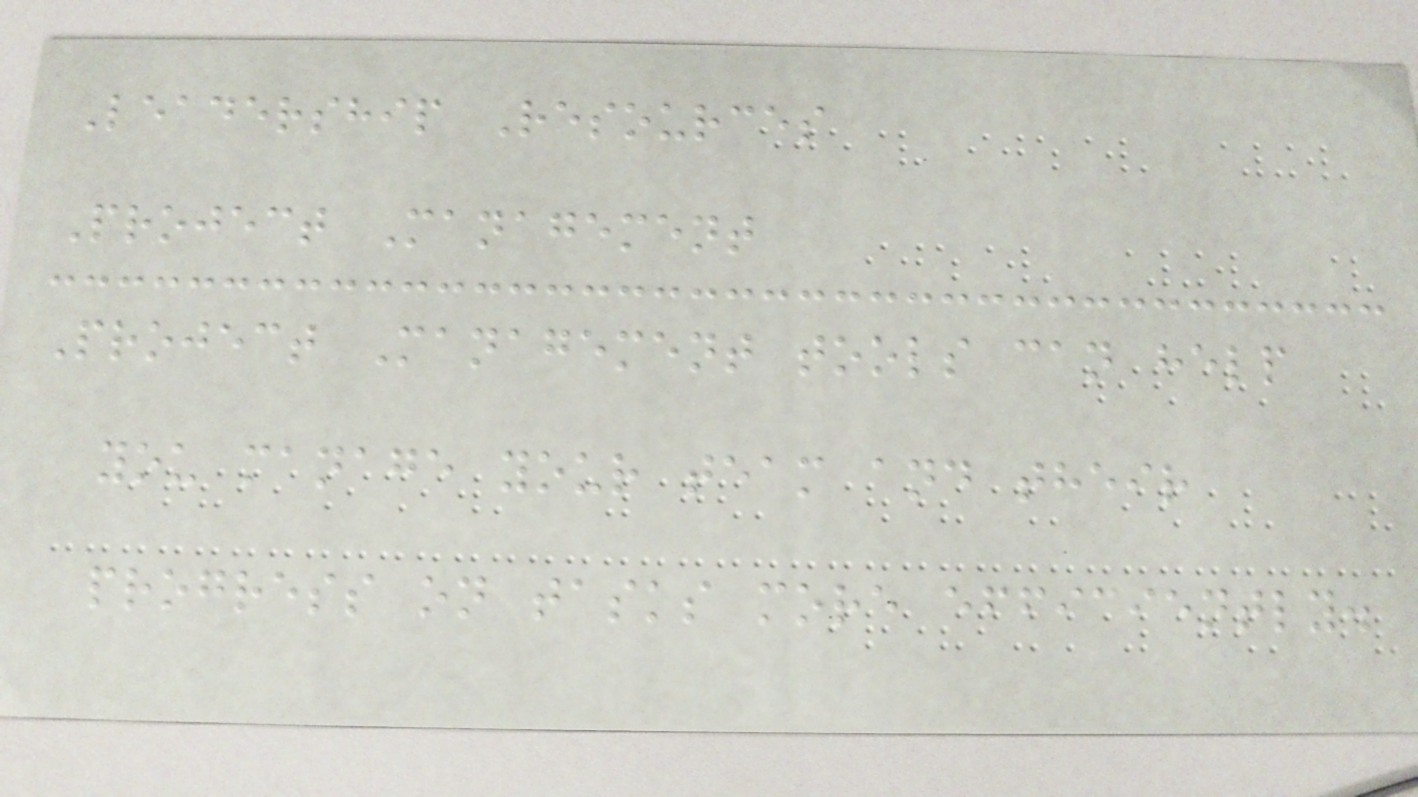Leadership Resources
Project Management
Project Management tools can help
you manage your team and their
progress on tasks more efficiently.
